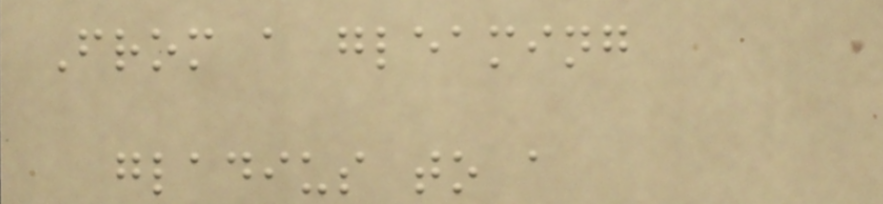From a gleaming
gladius to a
